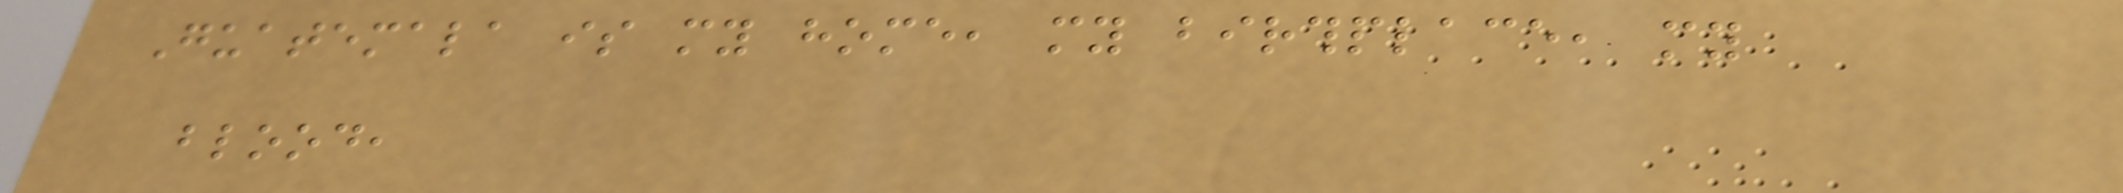Guatemala is my home, my birthplace, my
blood,
